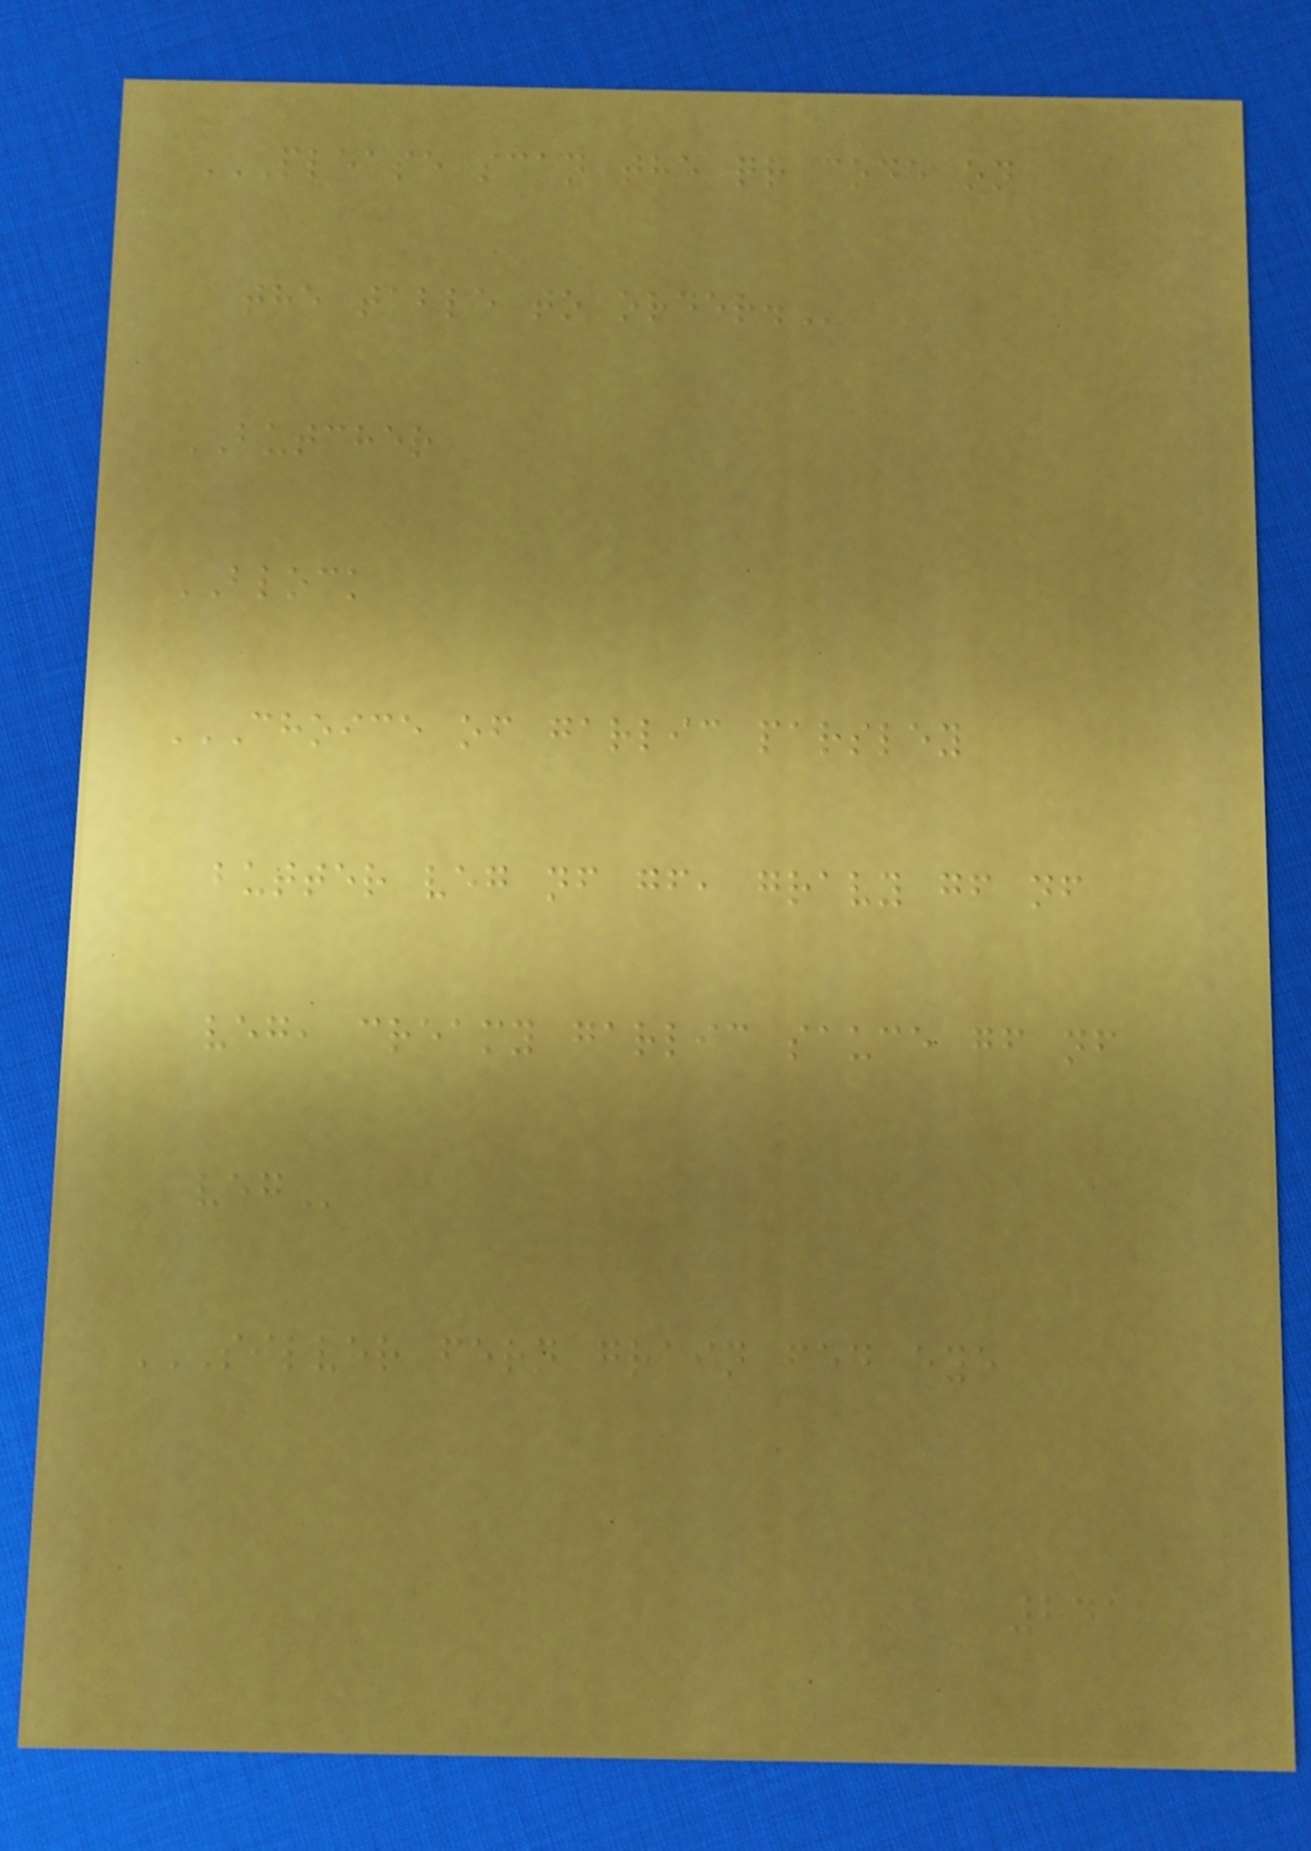PLEASE SCAN THE QR CODE ON
THE TABLE TO ORDER.
BUTCHER
BLOCK
CHOICE OF GARLIC PARSLEY
BUTTER VEG NF GF, GRAVY GF NF
VEG, CREAMY GARLIC SAUCE GF NF
VEG
SILVER FERN GRAIN FED EYE
241
